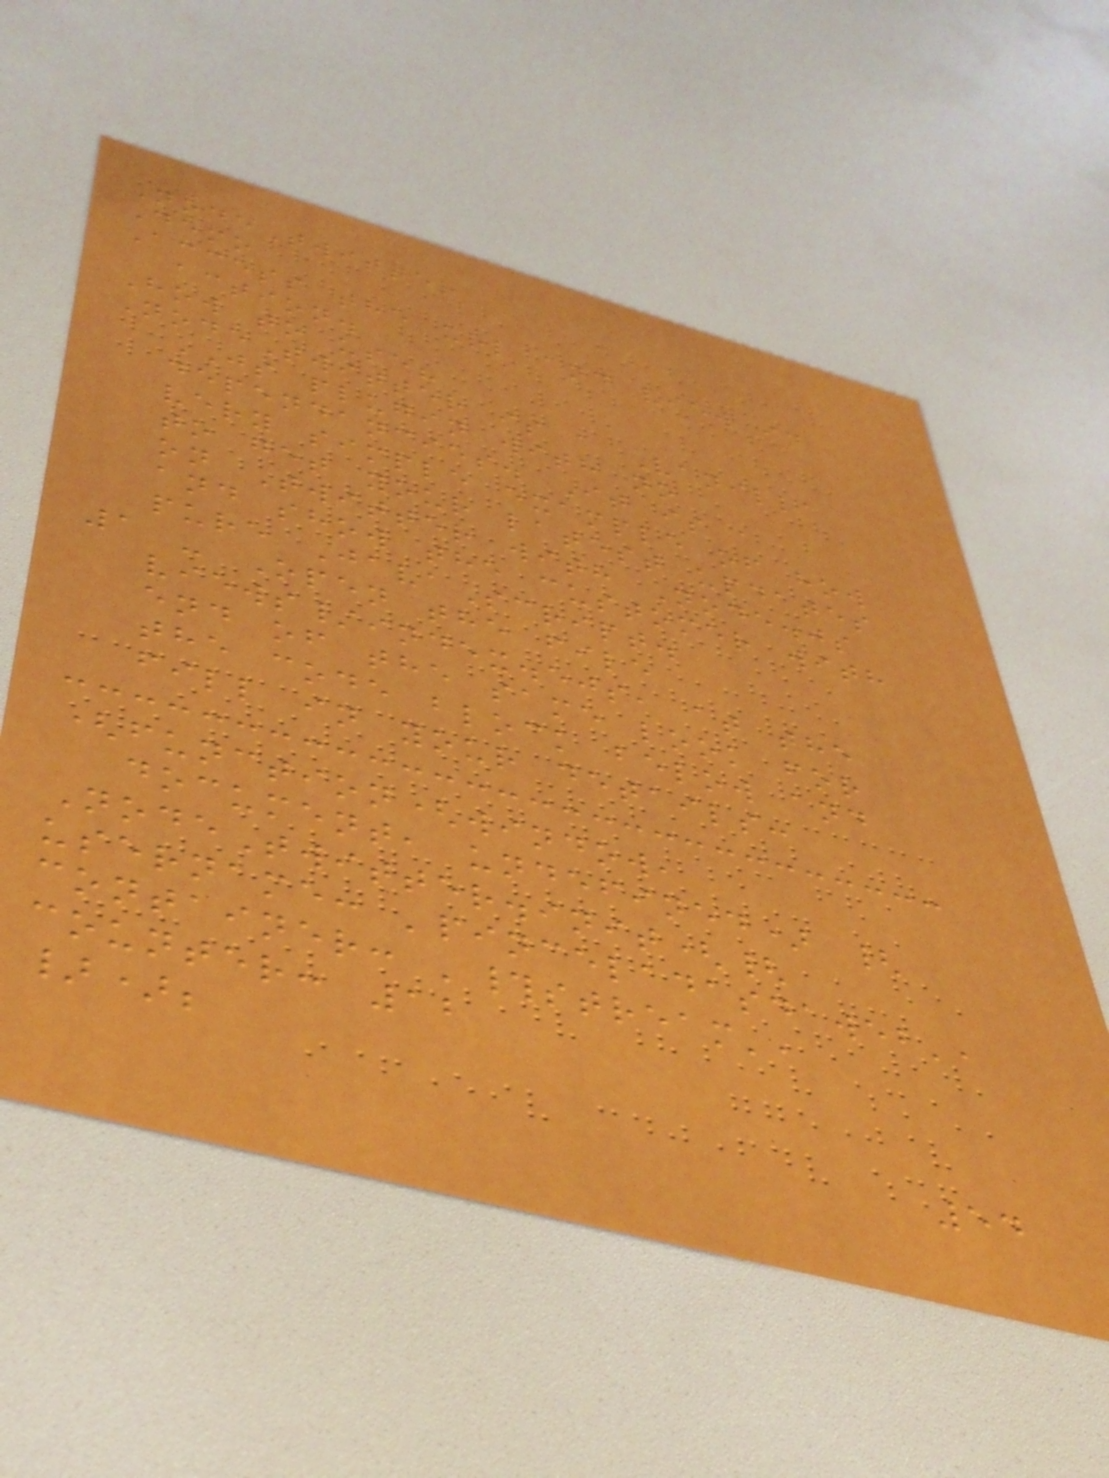NodeTwitter
Demo
Access the url and view in
action.
How to use?
NodeTwitter is a Vanilla
JS plugin with no
dependancies. It is a
very simple example of how
to get your latest updates
on Twitter with Node.js
and show the customer with
pure JavaScript.
1 - Open the file
views/index.ejs, at the
end of the same look for
the code block below and
fill in your details:
(function(window,
document, undefined) {
NodeTwitter.init({
username: 'pinceladasdaweb',
container: '#stream',
counter: 12
});
54
